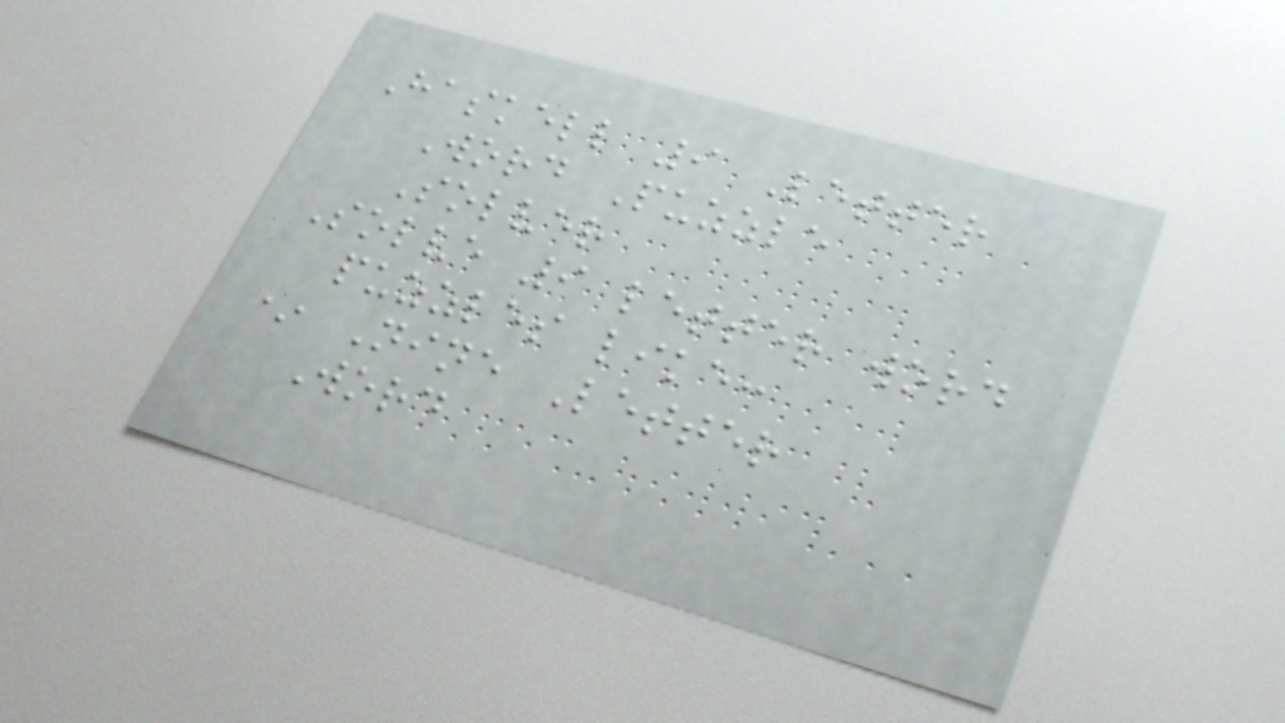Haskell 9 Letter
Word Puzzle
Solver
Solve 9 letter word
puzzles like:
* Nine Letter
Word
